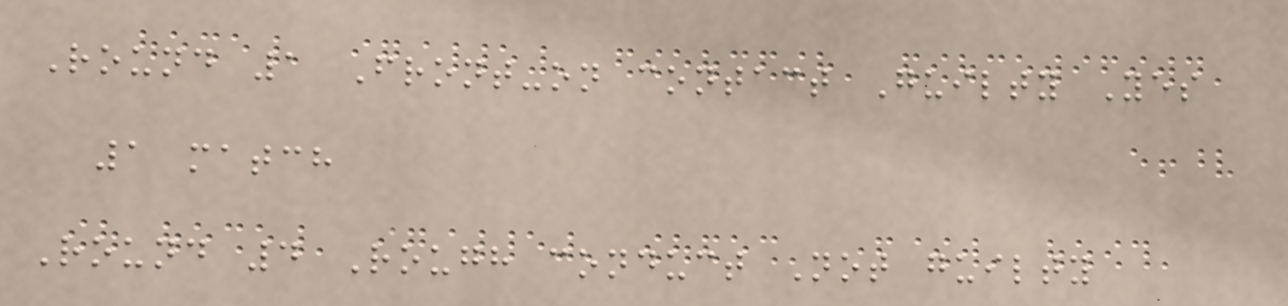Round 1 Front-on contact Guilty Yes
1 match
Round 4 Rough conduct Not guilty
